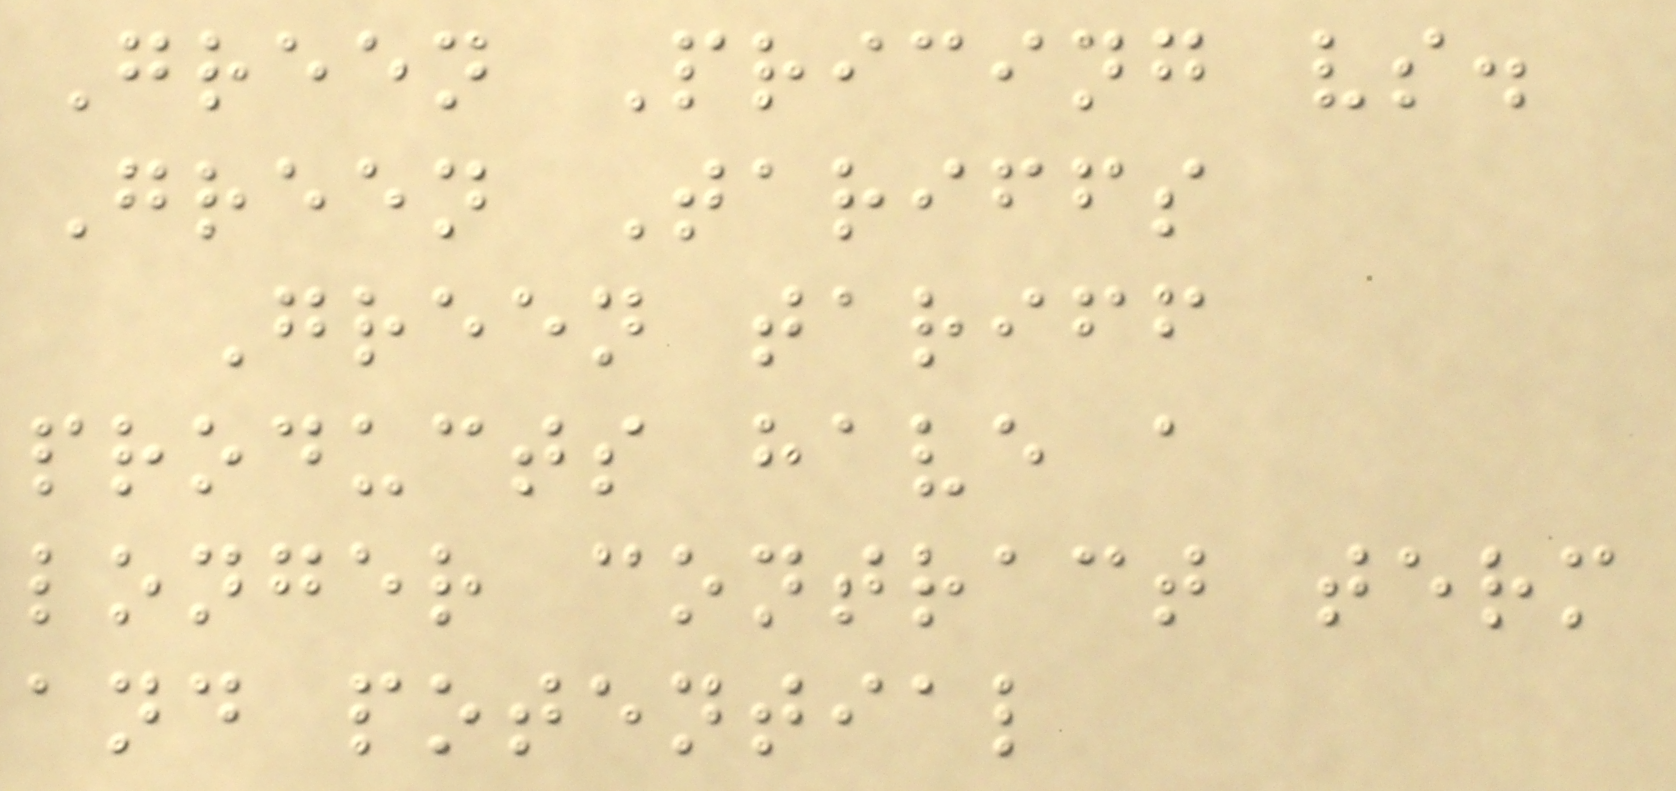Green Pricing vs.
Green Tariffs
Green tariff
products have a
longer contract term
and potential
